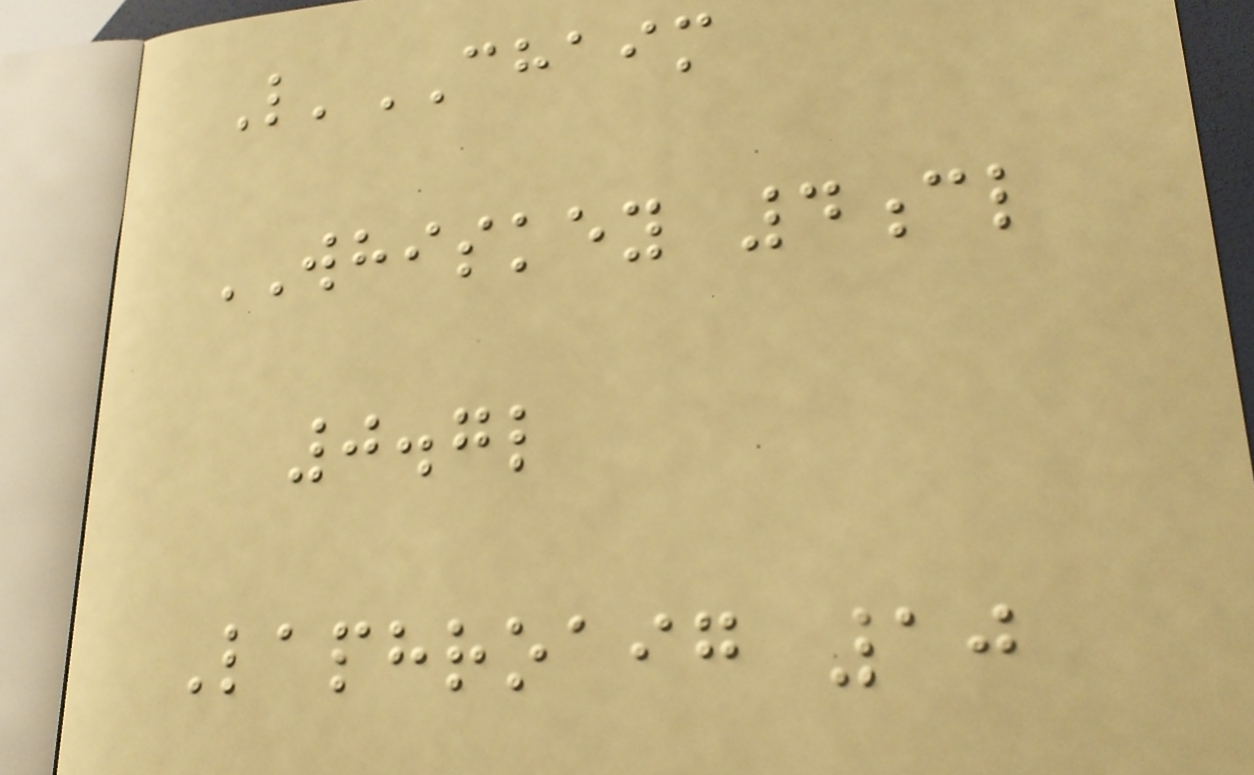L'CHAIM
WHISKEY 4cl
0.7l
Laphroaig 10
